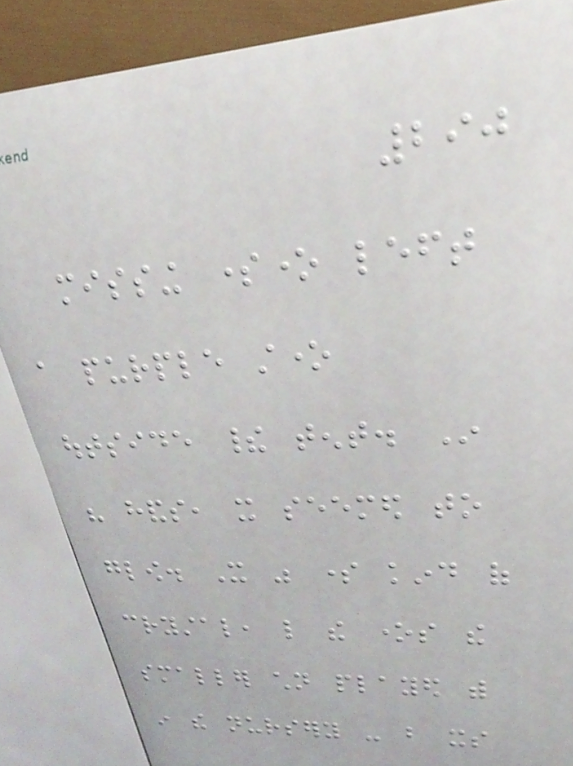290
missing someone left
a purple stone
outside their tent. In
his hands, it seemed to
glow. It was some kind of
crystal, like the ones the
smaller children played with
in the nursery - but its
